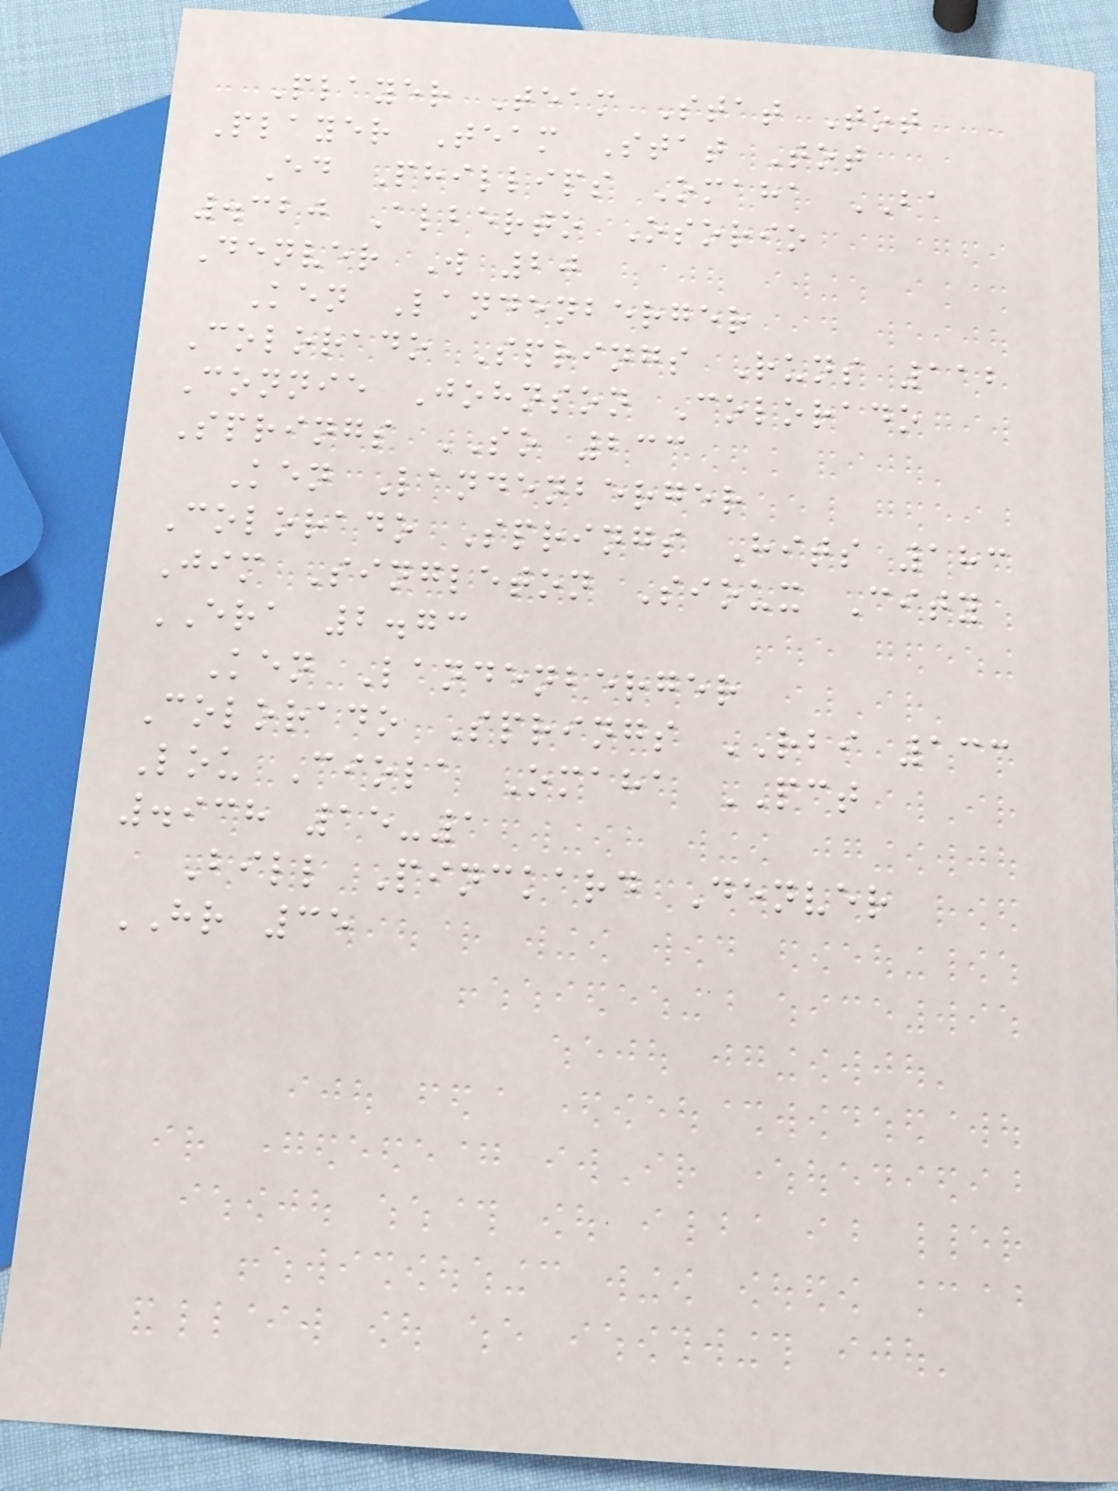Player Team Stat Tot
Player Team Stat Tot
Ed Phillips Omaha BA
.320 Alberto Osorio
Denver W 20
Ken Landenberger
Colorado Springs Runs 112
Connie Johnson Colorado
Springs SO 233
Ken Landenberger
Colorado Springs Hits 183
Jim Singleton Sioux City
ERA 2.73
Ken Landenberger
Colorado Springs RBI 133
Lou Ciola Omaha PCT
.938 15-1
Bill Pinckard Denver
HR 35
